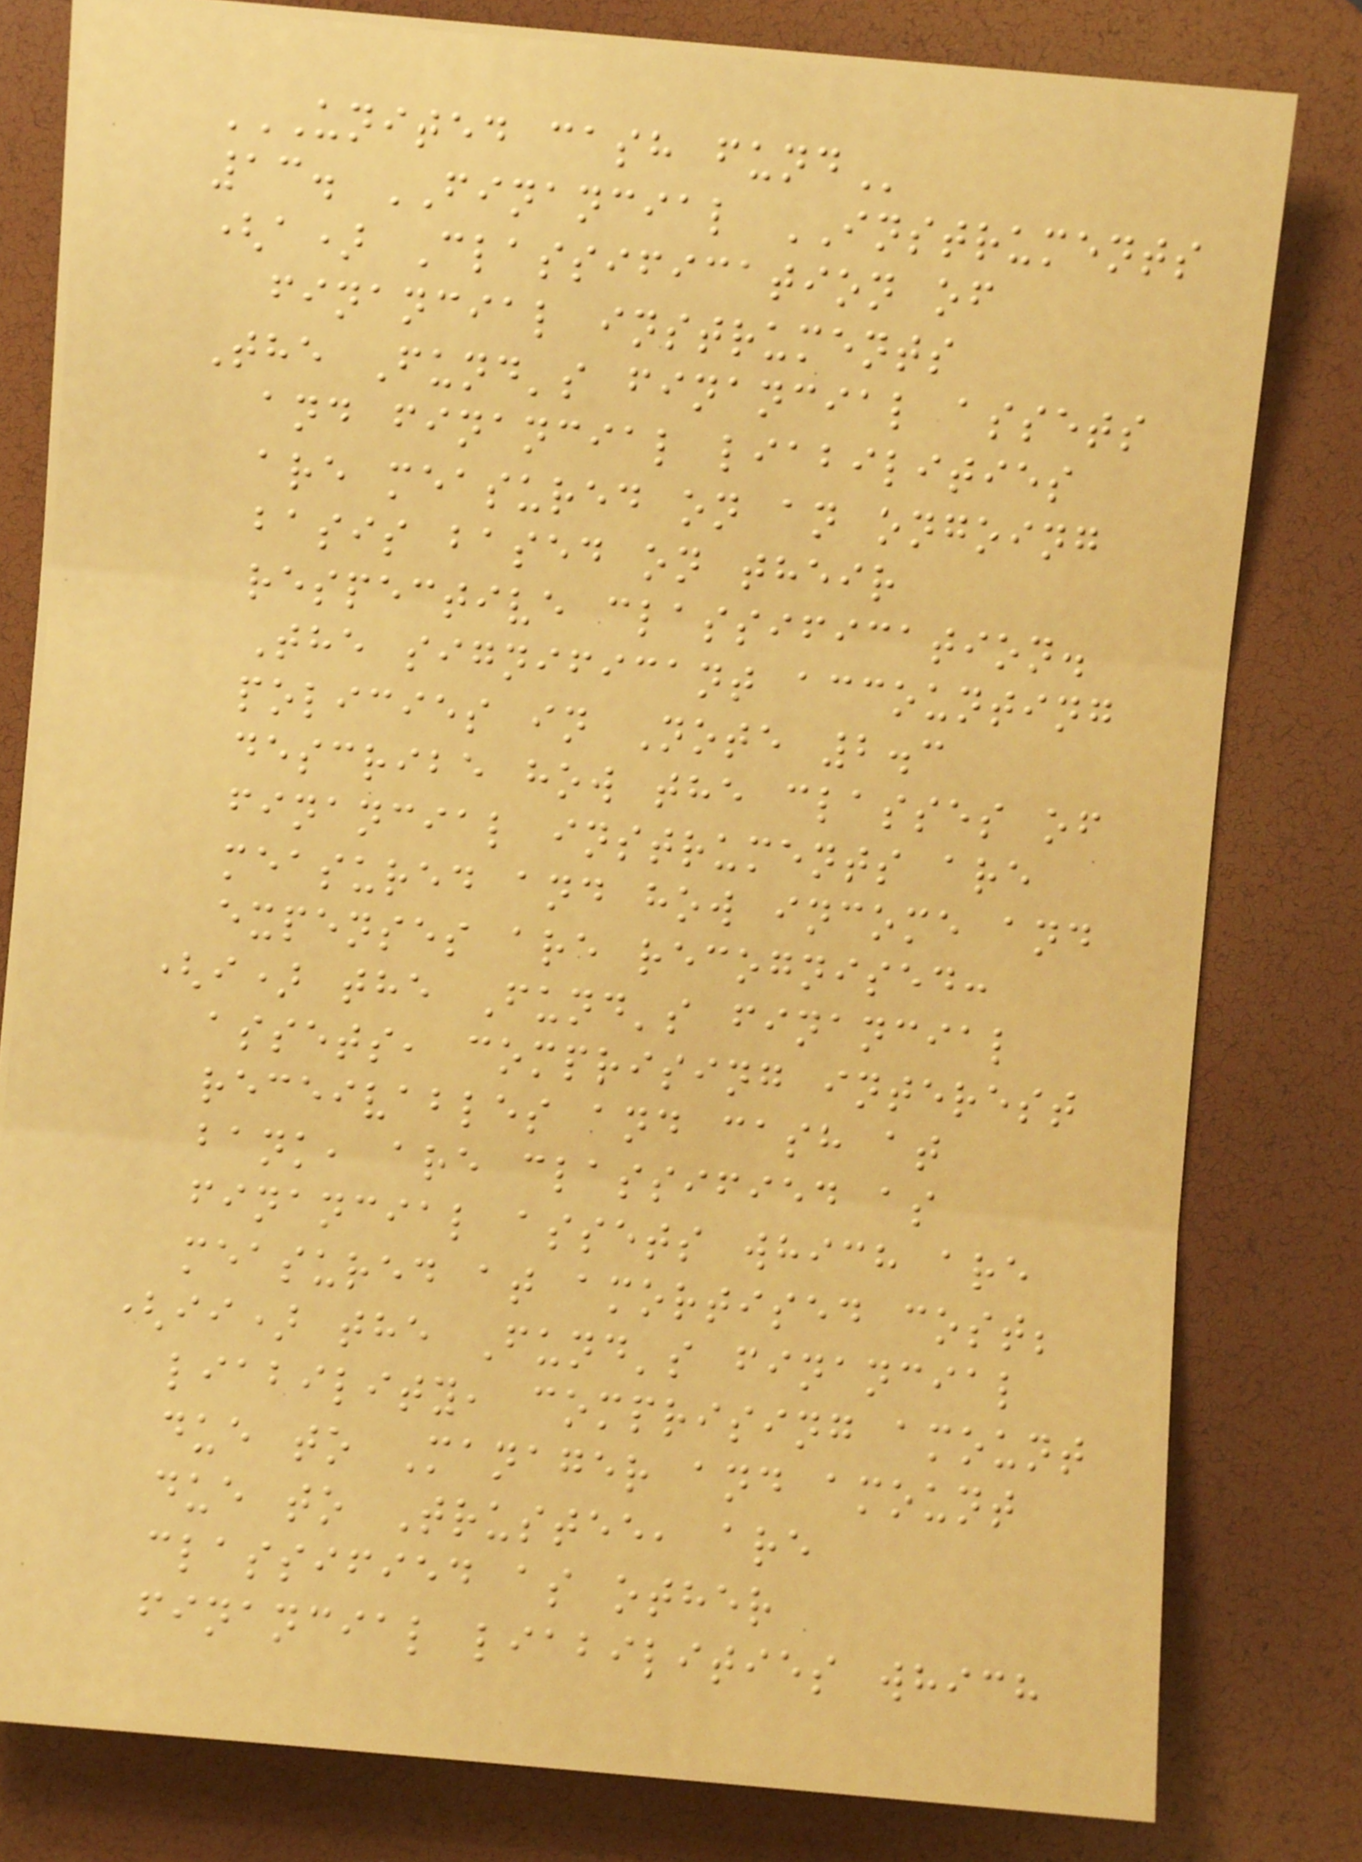UNITED CASH FUND
13. FINANCIAL INSTRUMENTS
(a) Classification of
financial instruments
The Fund's financial assets
and financial liabilities
are measured on an ongoing
basis based on their
respective classification.
The significant accounting
policies in Note 2.3
describe how the classes of
financial instruments are
measured and how income and
expenses are recognised:
(i) the Fund's financial
assets, comprising interest
receivables and cash at
bank, are classified as
financial assets which are
measured at amortised cost;
(ii) the Fund's financial
liability, comprising amount
due to Manager and amount
due to Trustee, are
classified as other
financial liabilities which
